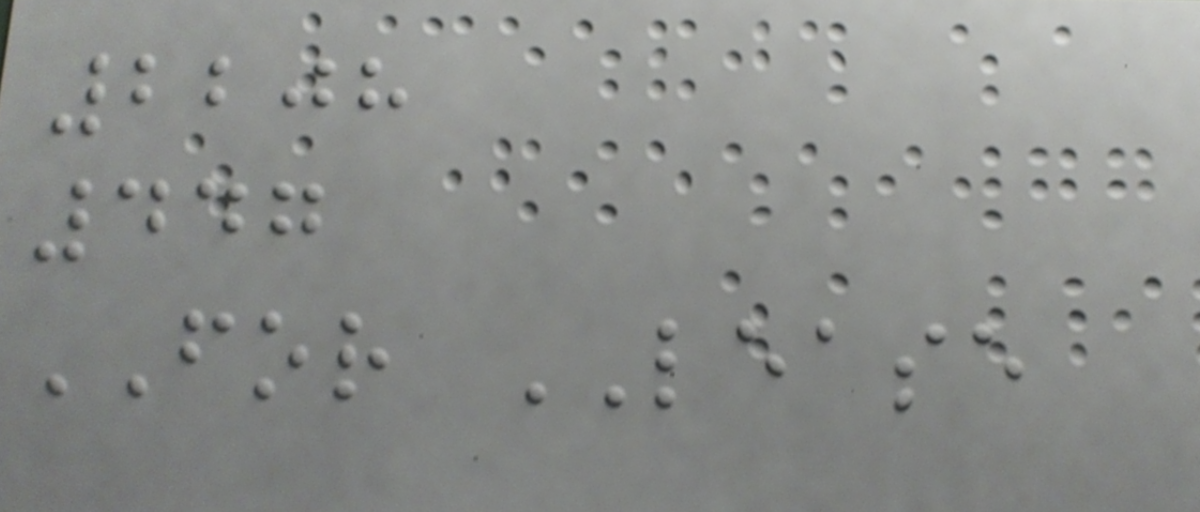2208
447
FOR LEASE
